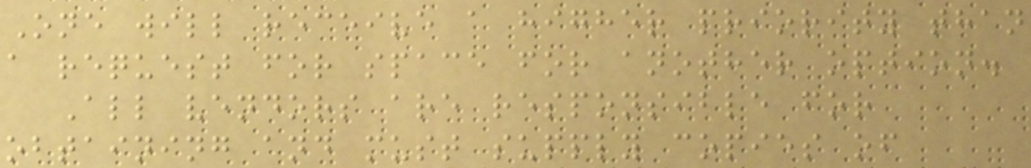One will receive a higher priority than
a request for space for another option.
All vendors are responsible for
obtaining and must supply copies of
